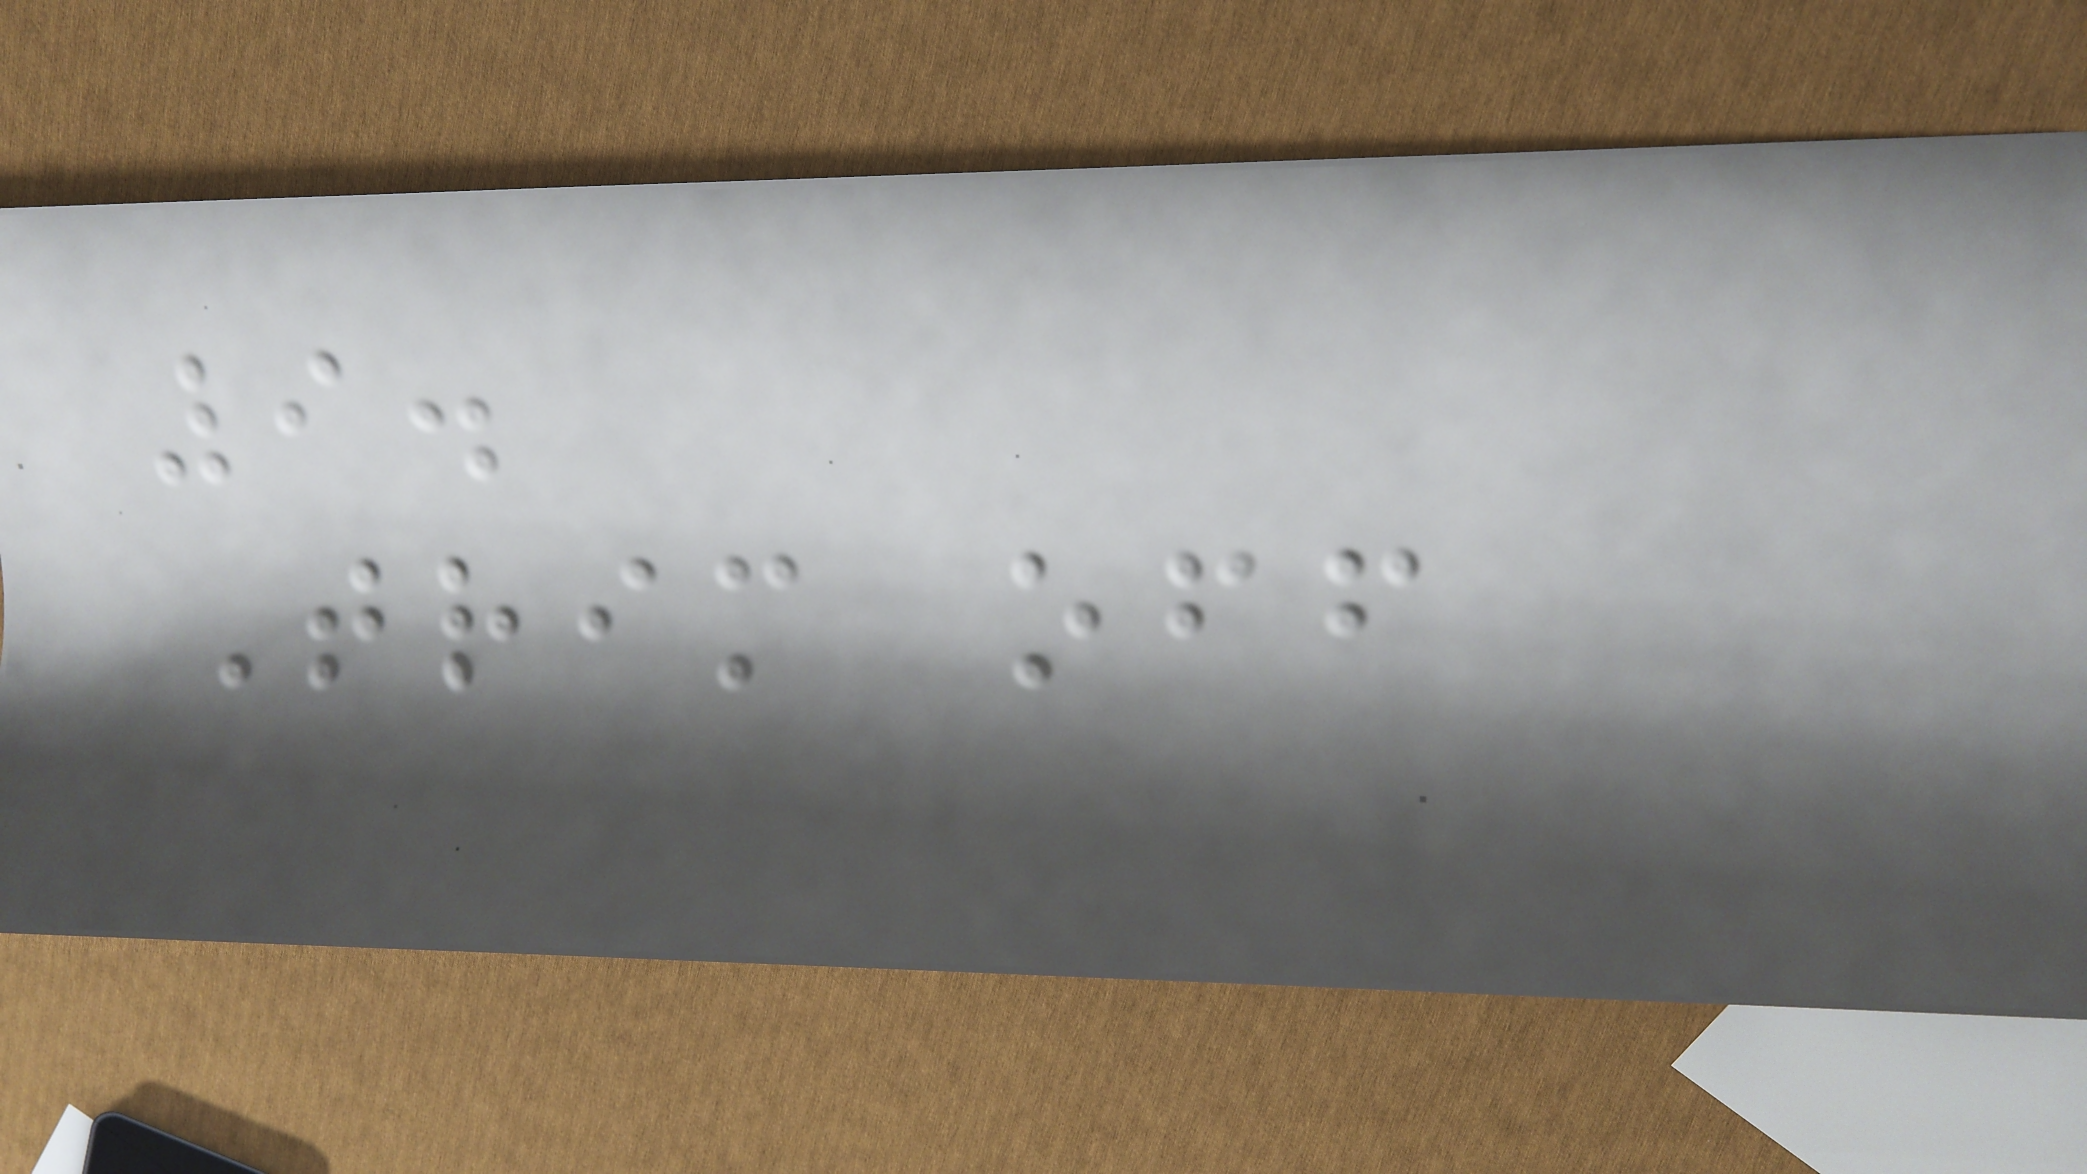9.
Trim off
